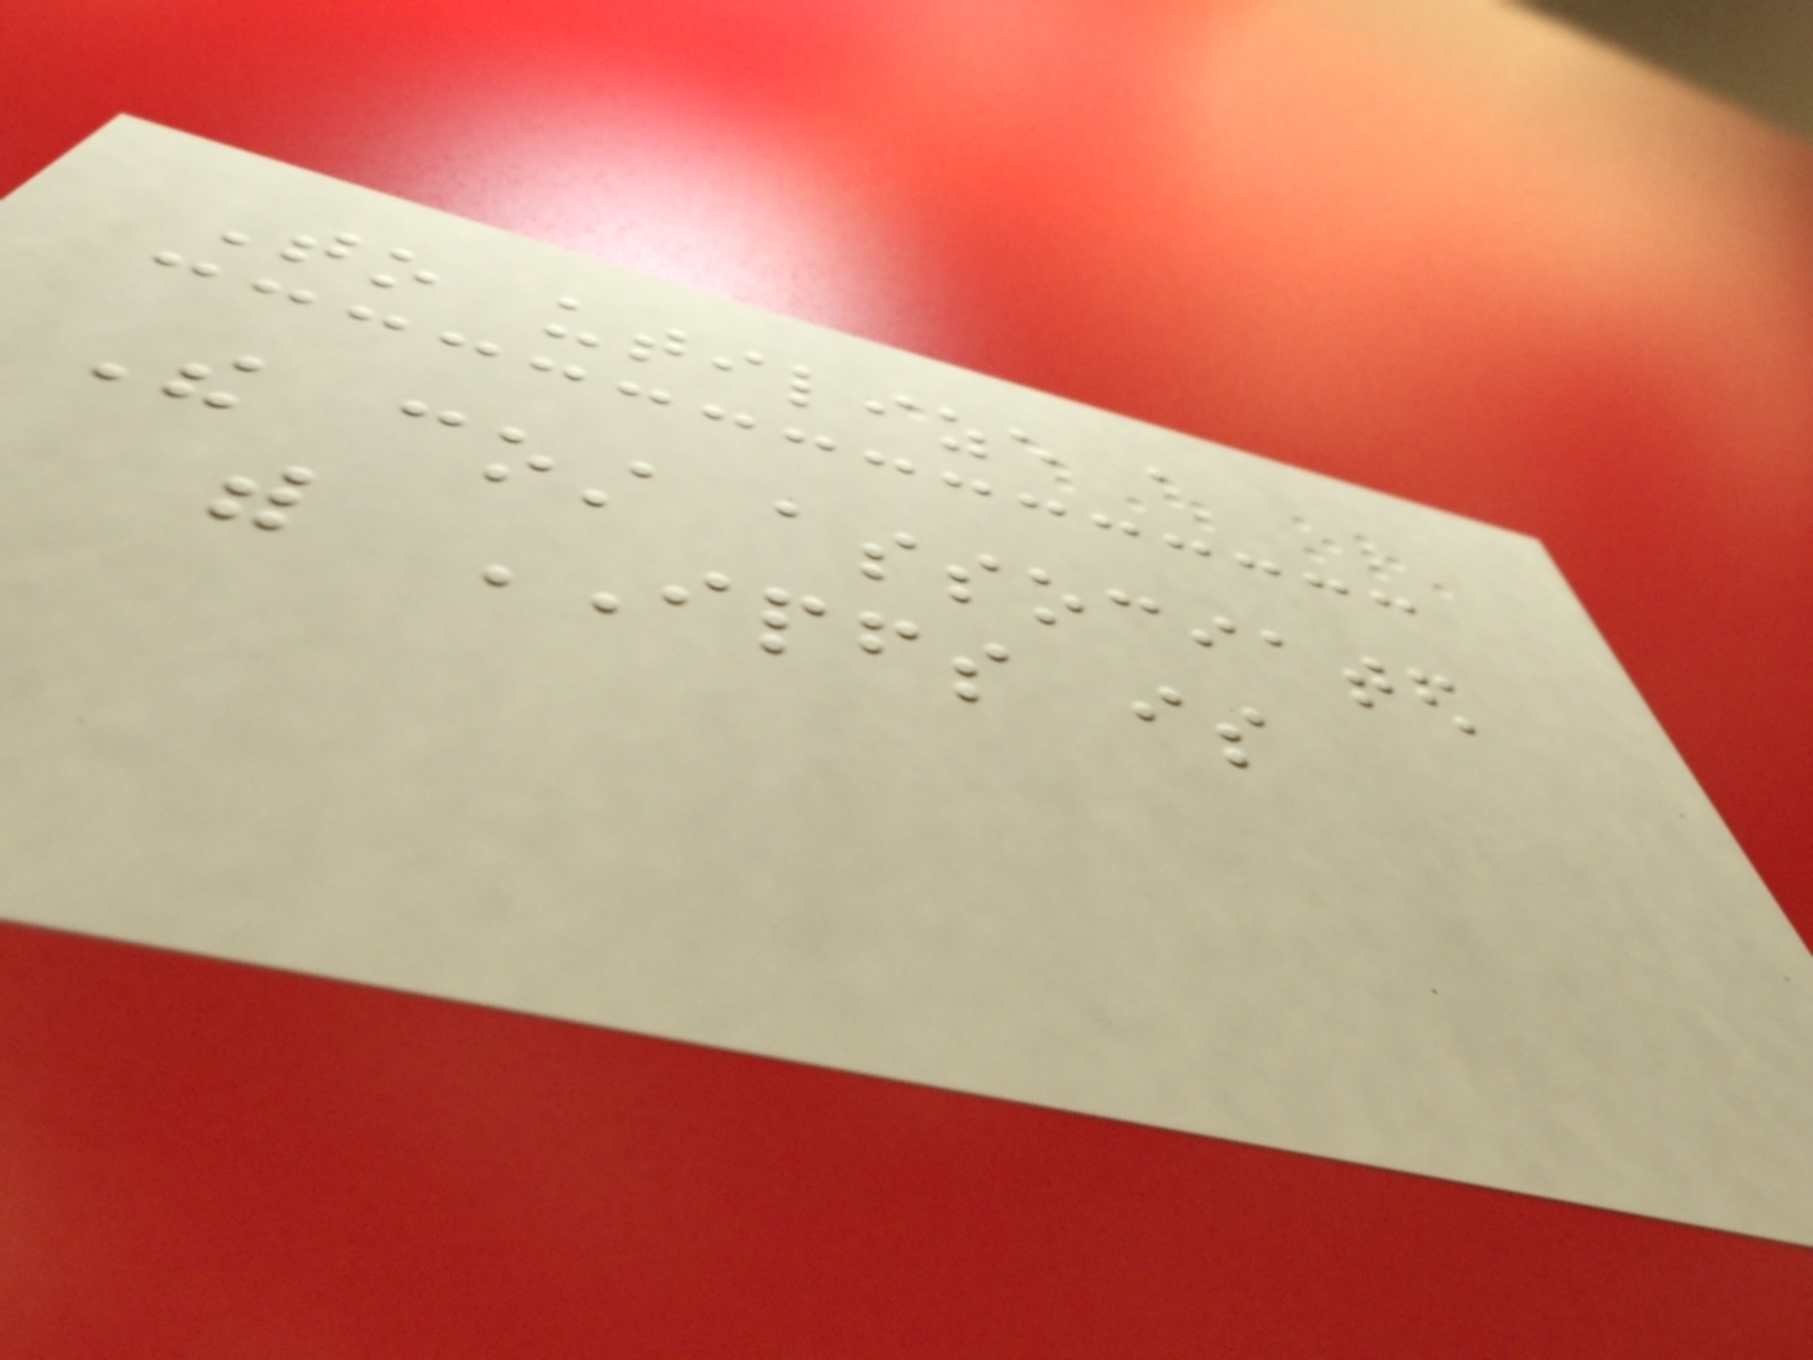To utilize a
The cost associated
with IPFS is
